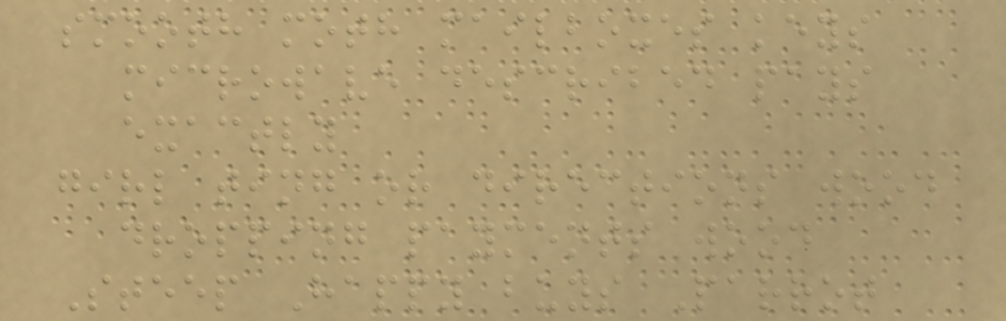smooth moth mailboxes keys
microwave described pays
exactly
girl ting or directions wood
dropping payments wood
Steep Happy buys Parrot
